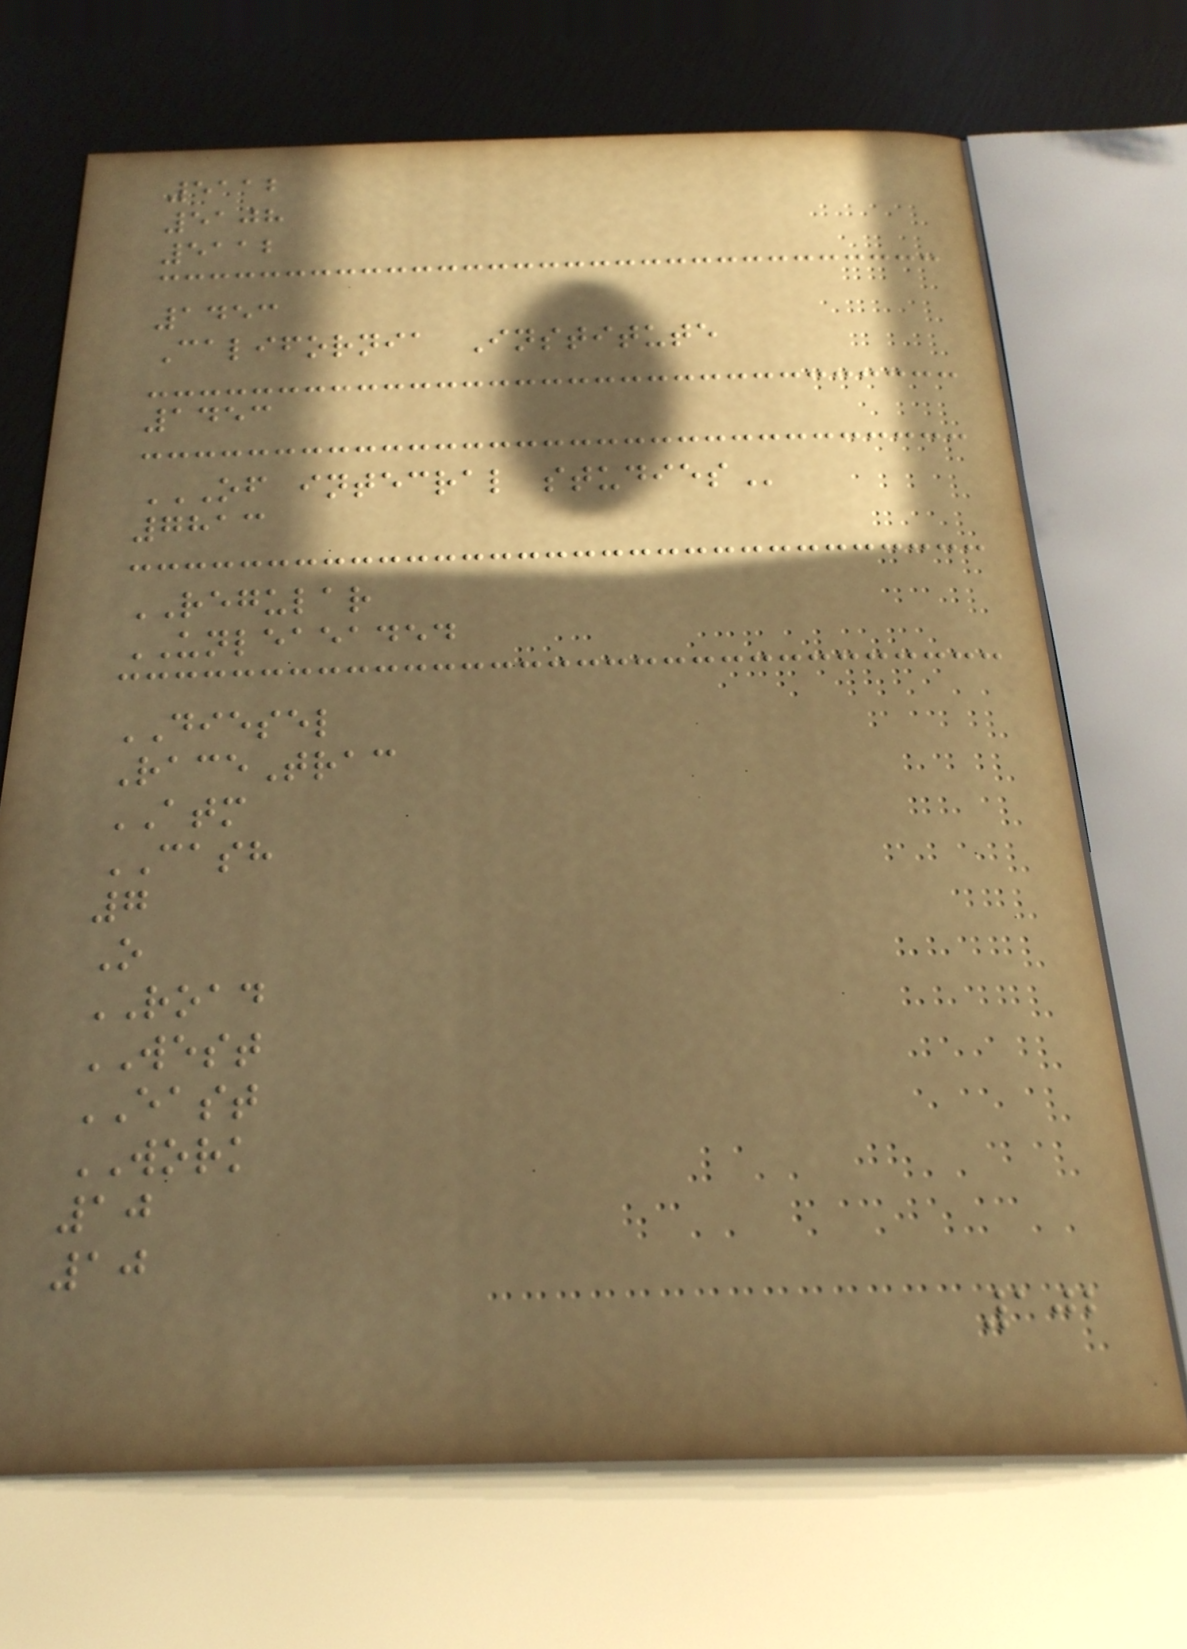5112
5108
5112
1453
California Institute
1453
OF INTECRAL STUDIES
7813
REGULAR
UNLEAEADED
DIESEL
RaceTrac
ATM
CASH
7
O
ROAD
WEST
EAST
WORK
10
10
102
